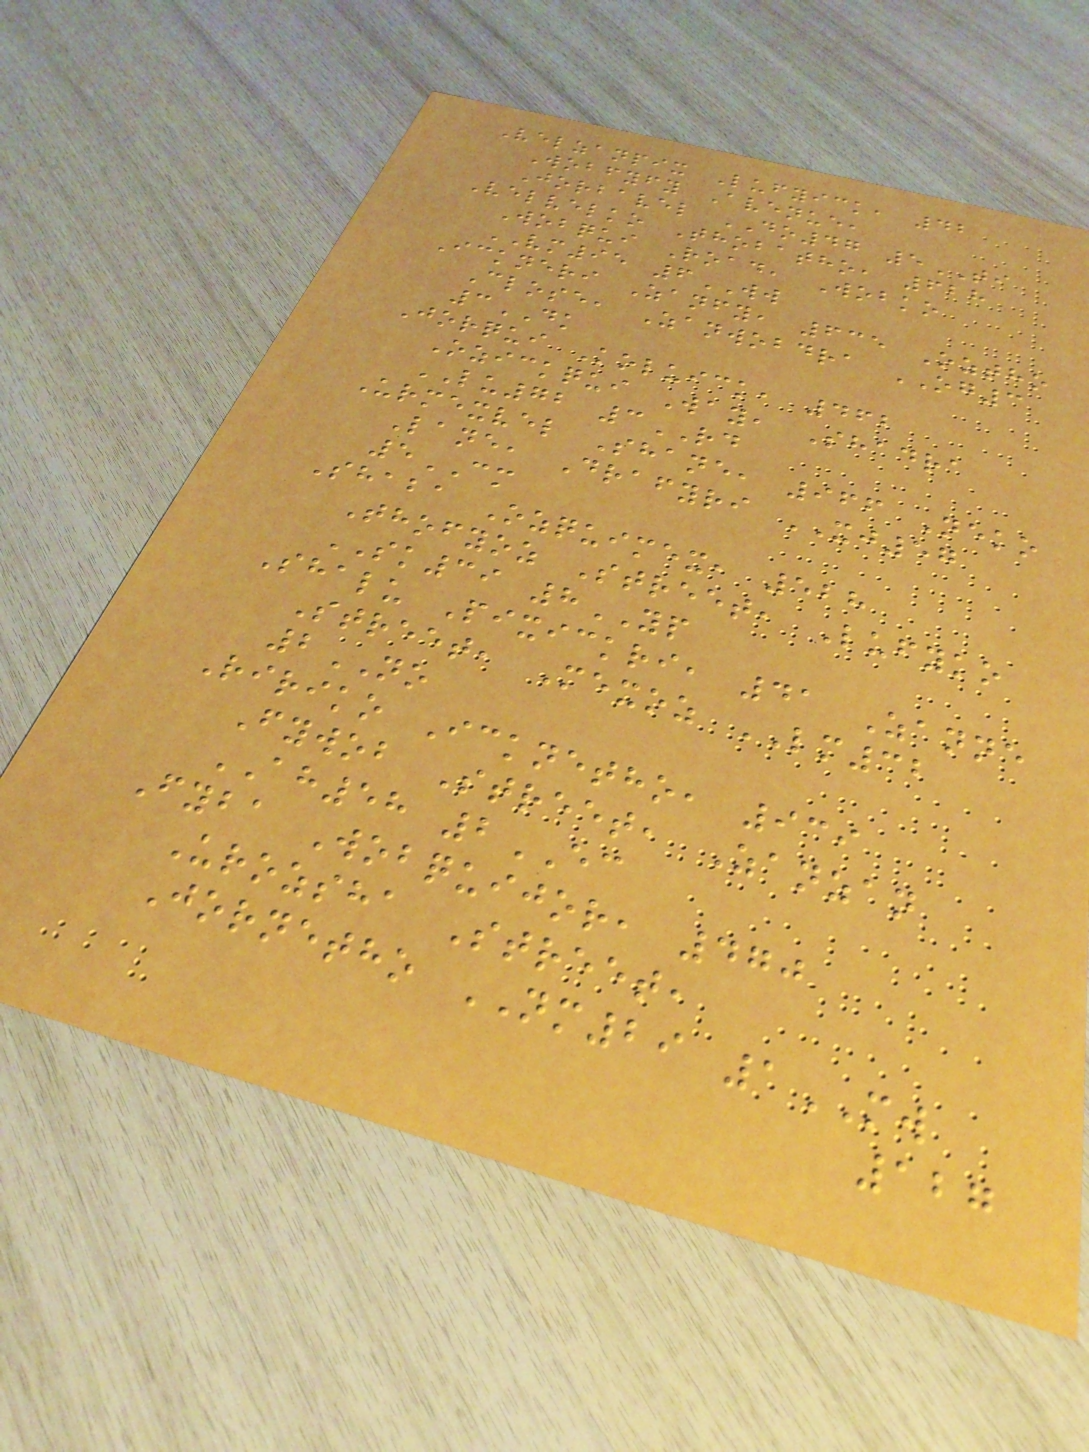Velzanpix Lufyick, 42
Wobfyfy Avenue,
Jorbavel DO47 5TI
Velvelko Thobatho, 628
Wobqui Road, Wobko
VM95 6WW
Ickneri Zanfy, 635 Oztho
Close, Zanwobdra OG3
3DK
Jorqui Koluick, 462
Ozickqui Way, Shadra
LU72 3RD
Urmexvel Shane, 966 Neko
Lane, Drafyri XJ57
5CM
Shaba Ozquimex, 528
Thofyoz Street, Lufyko
SK39 8YP
Shalu Pixickri, 41 Zanne
Street, Mexoz LM32
2NO
Ririko Icknetho, 939
Fywob Street, Zanzan
AH58 2EC
Fyba Wobquijor, 470
Urozsha Street,
Jornetho NM29 1MW
127
